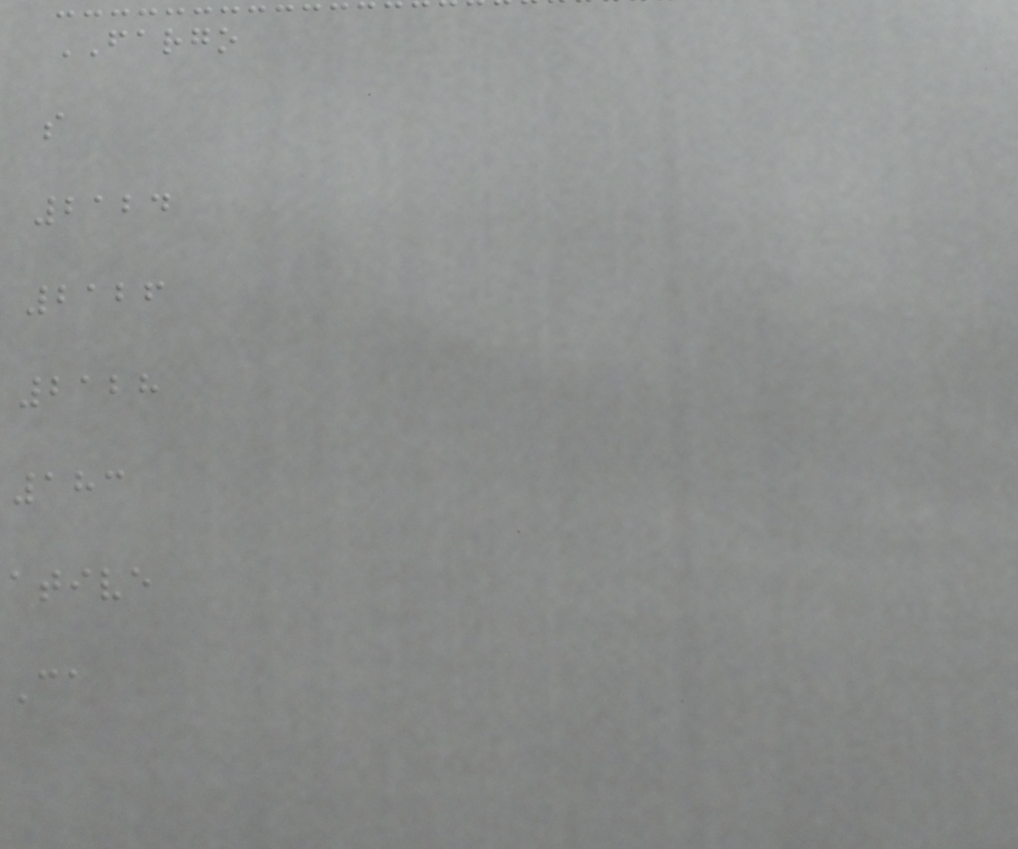FARGO
s
2124
2126
2128
183
ative
Ca
